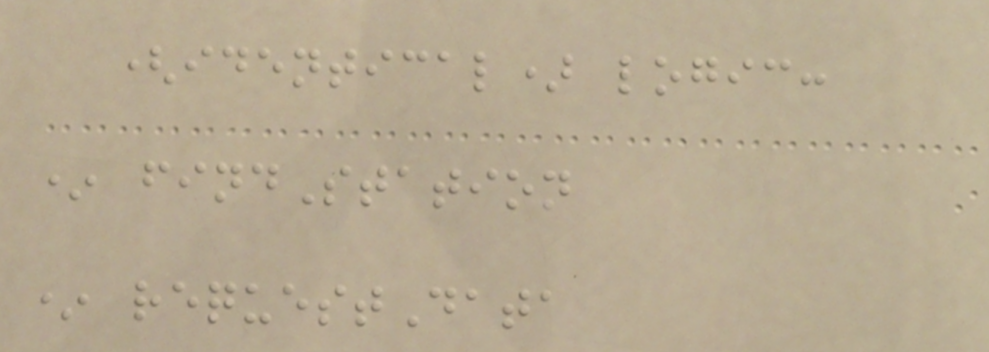(identical) logic:
* findStation
* requestData
